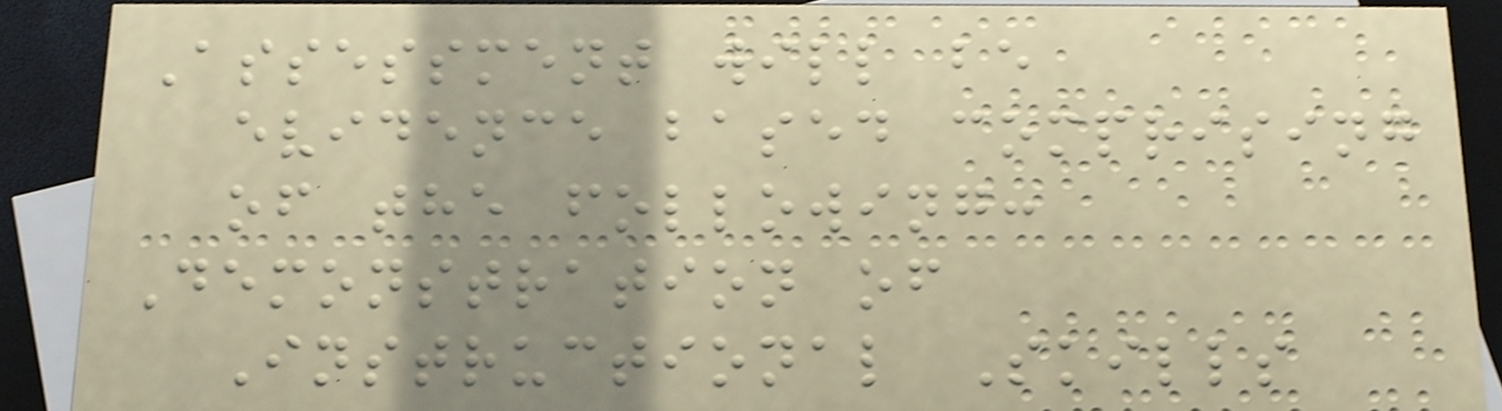Assessment will be
evidence based comprising
of the following:
Demonstration of
Instructional Skills
